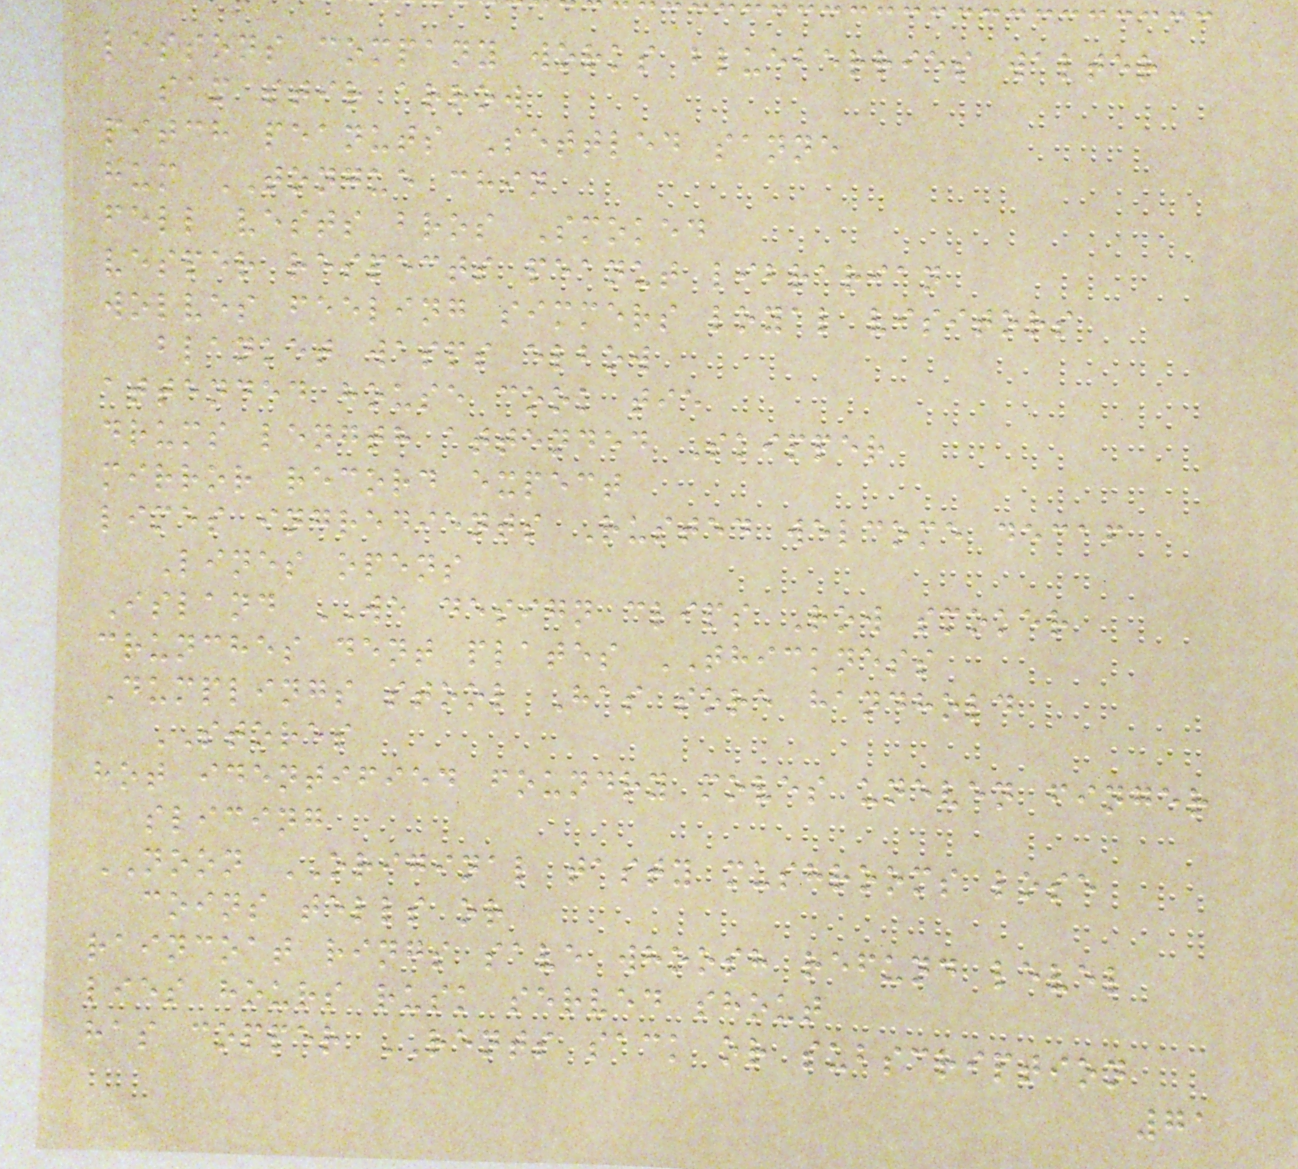lessons company works blueberries walter
sam stir arrow
pitch peanuts Settled sanne
hum TONGUE chin
fell vests bros Smoked
vesper respects peanut librarian
wolves feeling simmers loyal visitors
blanket wasps elbow
attended house cook tie
drums length attended Skipper
mirror record expect
limes ingredients Rusted welcome decaf
Lines opens
Island WE design clips Row smoker
crunches dent plates THICKNESS
Dumplings stool Has sore handhold
STORES
hot identified foundry moves uneven finger
slicing
NOON ORIGINAL tasty mushrooms lose
coins tells or
raincoat rings save whoosh refund level
lies hours rusk served shout
has copper RENTS sack or subscription
71
